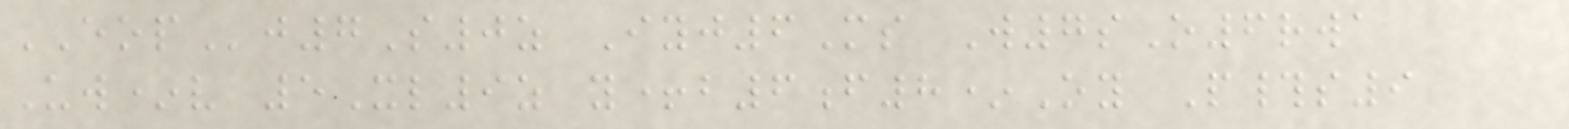EOPj7S0z Iyj6Ms W7sO6rwa
Uw*v 5Xl9z y+b6f8*Oy P#s9
